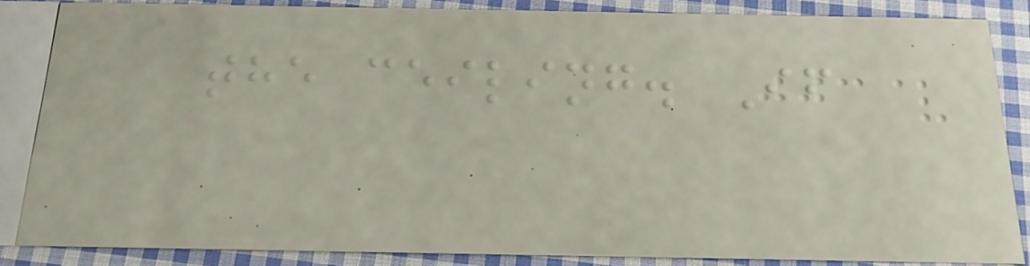the ceiling. If
